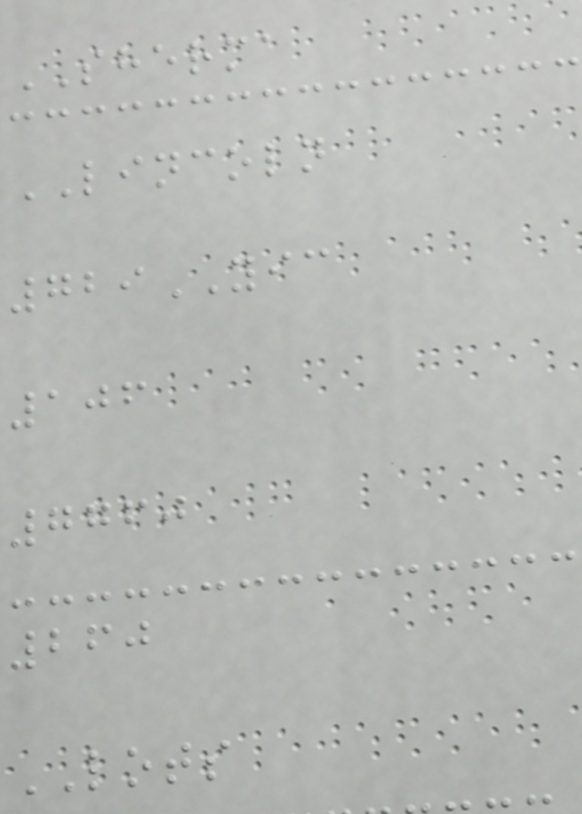SHERMA
LINCOLN
729YIC
106
7760
260
LOTS
